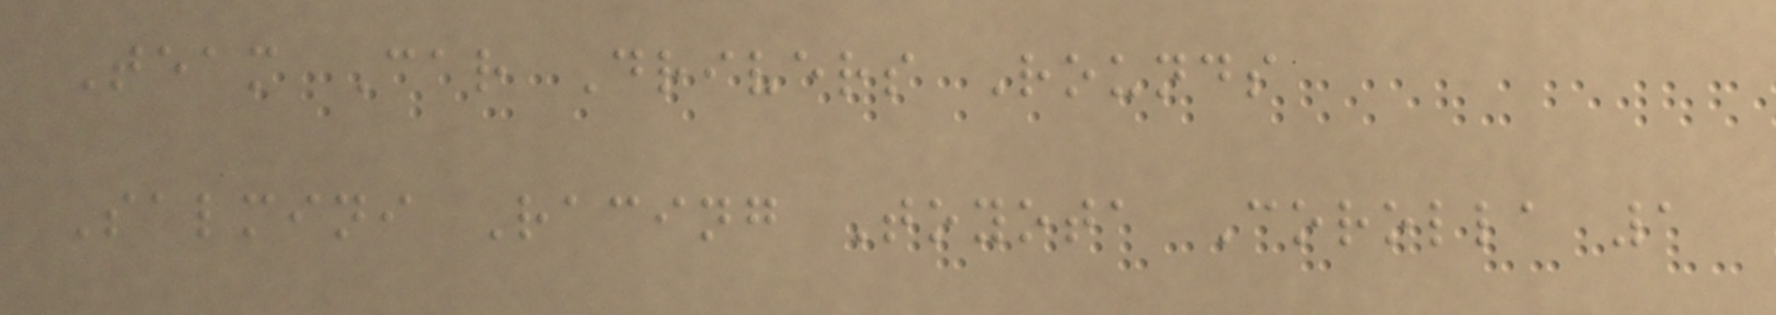Team Car Drivers Rounds
Salmini Racing Toyota Corolla 1
